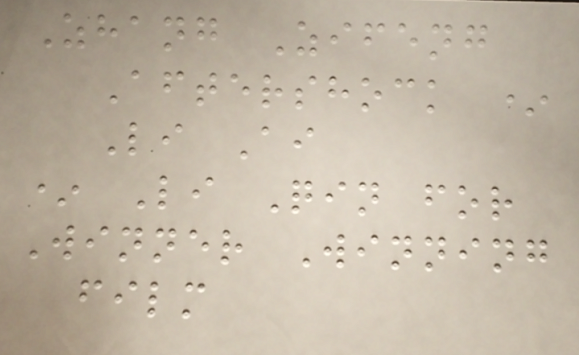Zhang Zifeng
Aftershock *
Li Ai
* Li Qin for
Winner Winning
film
